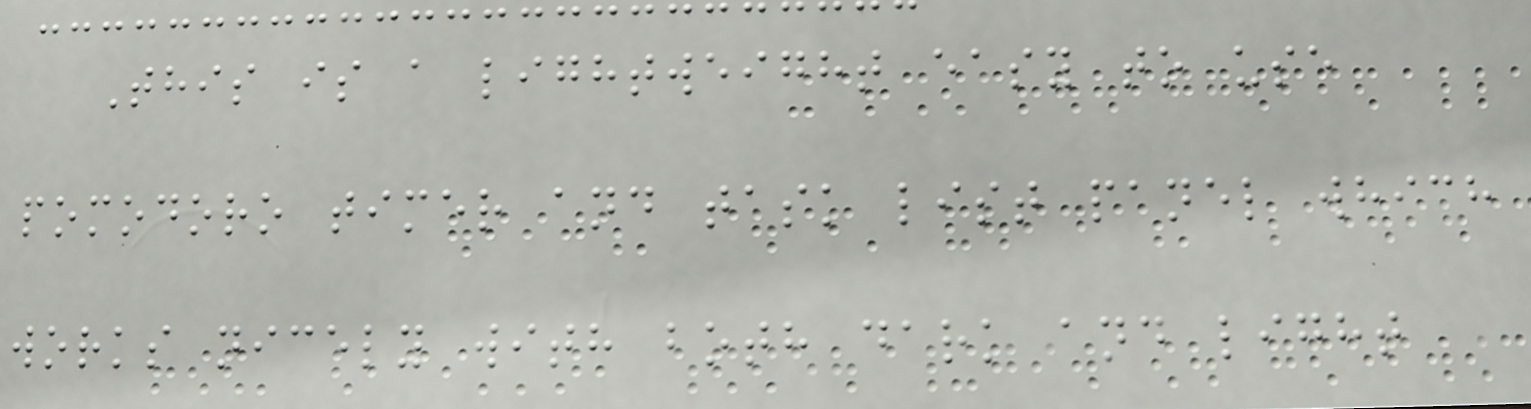This is a lightweight easy to use
pomodoro timer and task list panel which
works nicely with both dark and light
